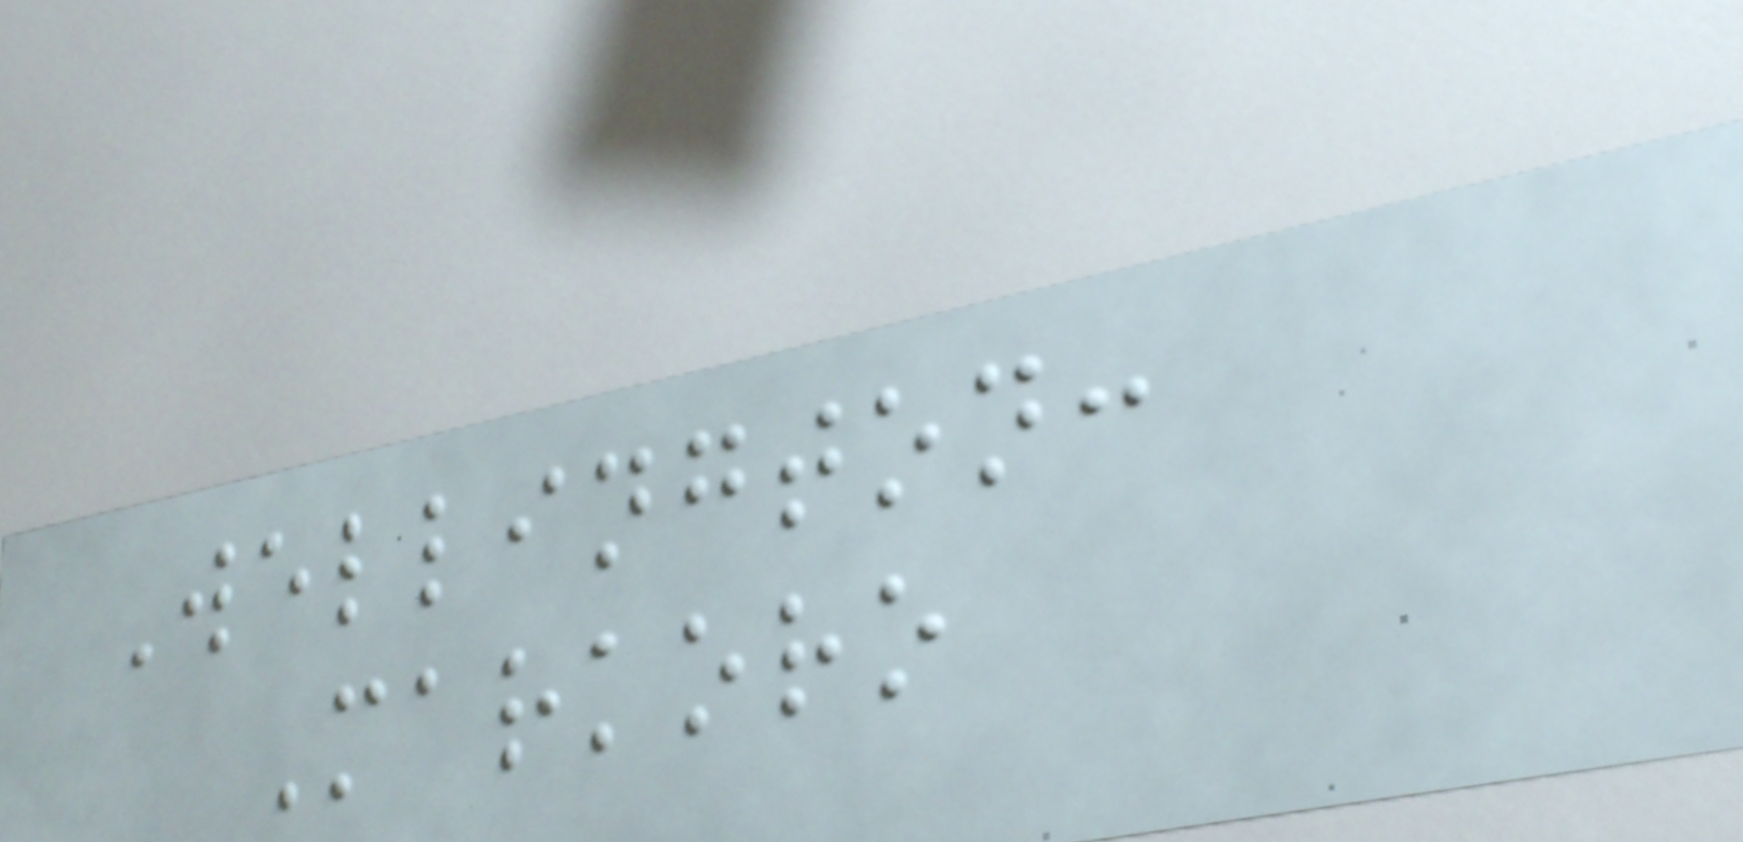Wellington:
Markoro
